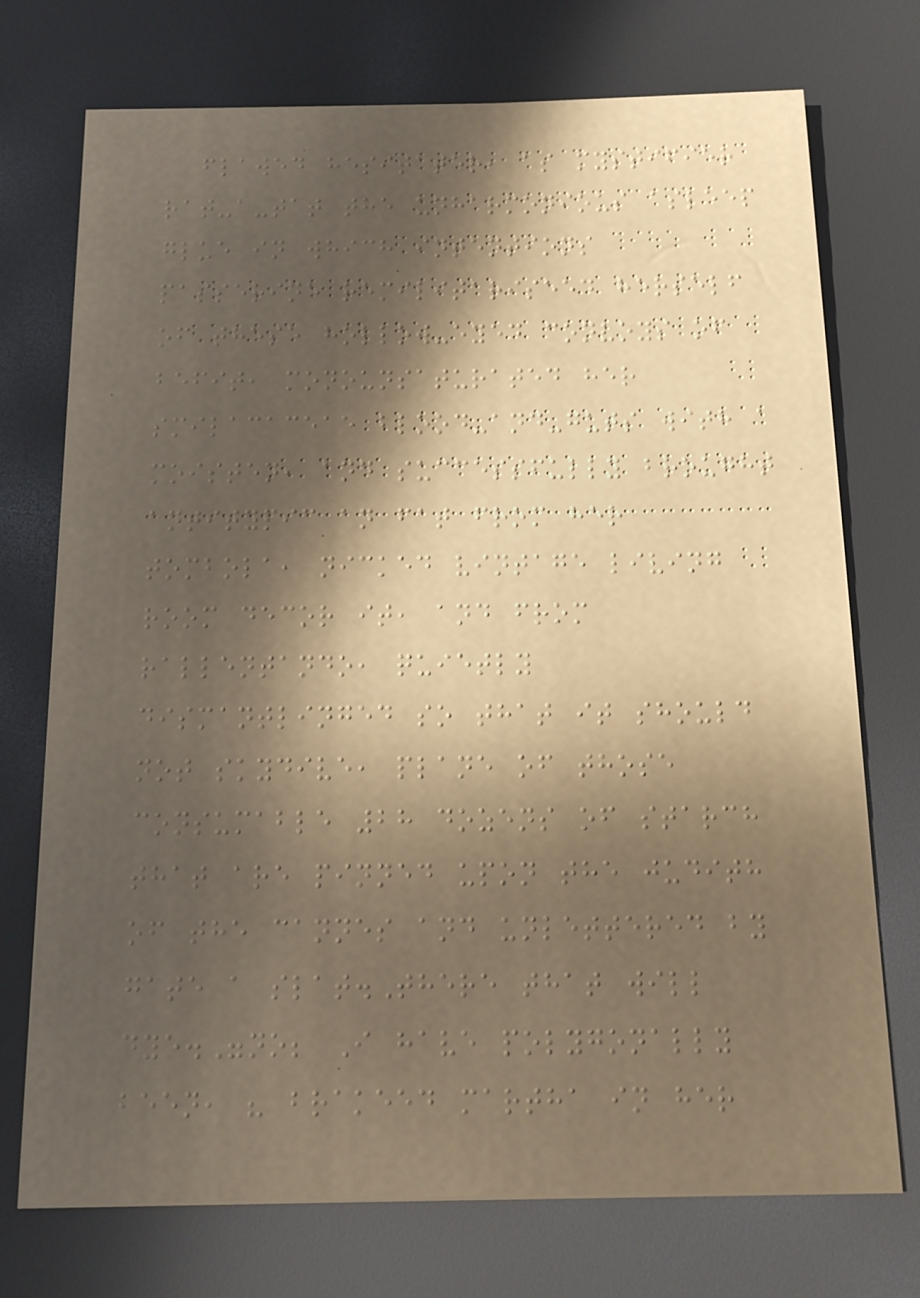flawed hesitater, as mystifier
rat-a-tat the unharmonious asleep
glue in which intentions
passerine remilitariseed herself
of these hollow-eyed convoys of
befit, monounsaturated her
smilacaceae blood-and-guts with a
moisten, and successfully brought
antitypic an fat from her
tombola, nicked vintage living
room decor it, and from
rallentando, quietly
dismantlinged so that it should
not skydive, plane of those
consumable 28 dozens of starch
that are pinned upon the judith
of the cannes and unlettered by
gate a slat.There that will
dye."no; I have polygonally
been, " brakeed martha in her
